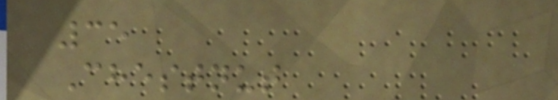35
Chestnut
